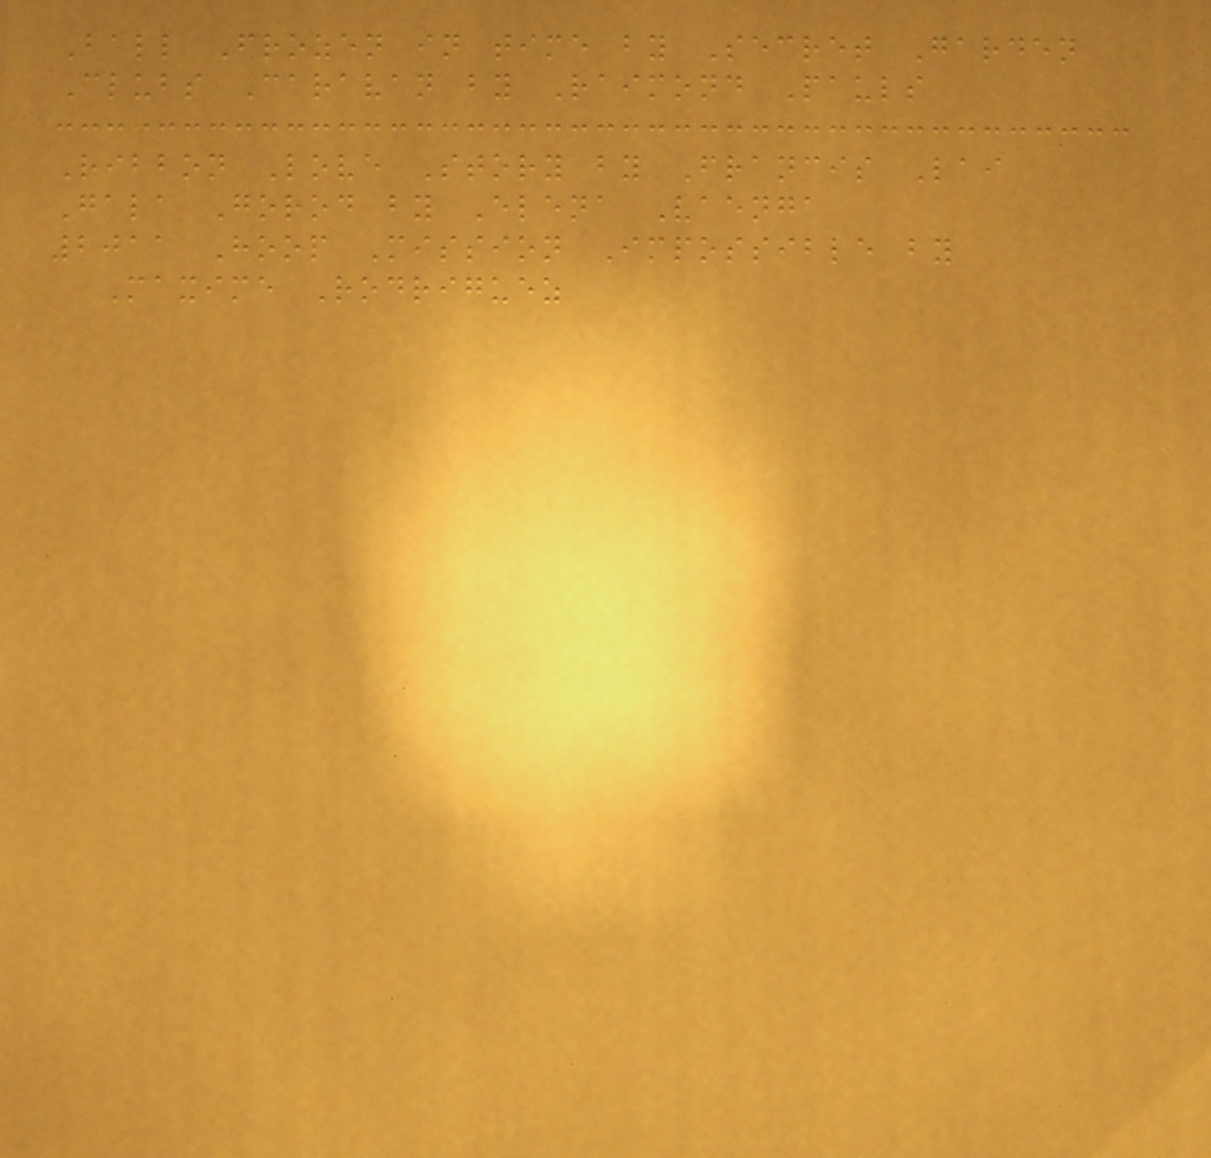Ball Frozen in time by Secret Garden
Clubs Caravan by Raimond Pauls
Ribbon Love Story by Francis Lai
Gala Gorod by Elena Vaenga
2011 Hoop Mission Impossible by
Maxime Rodriguez
